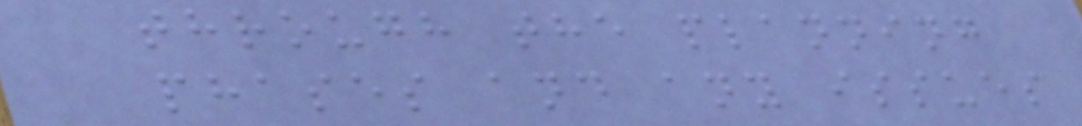through the planning
phases and any issues
